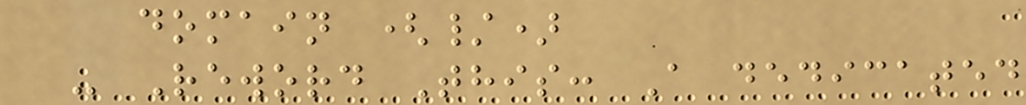domain (/)
- Reword This: A dedicated
